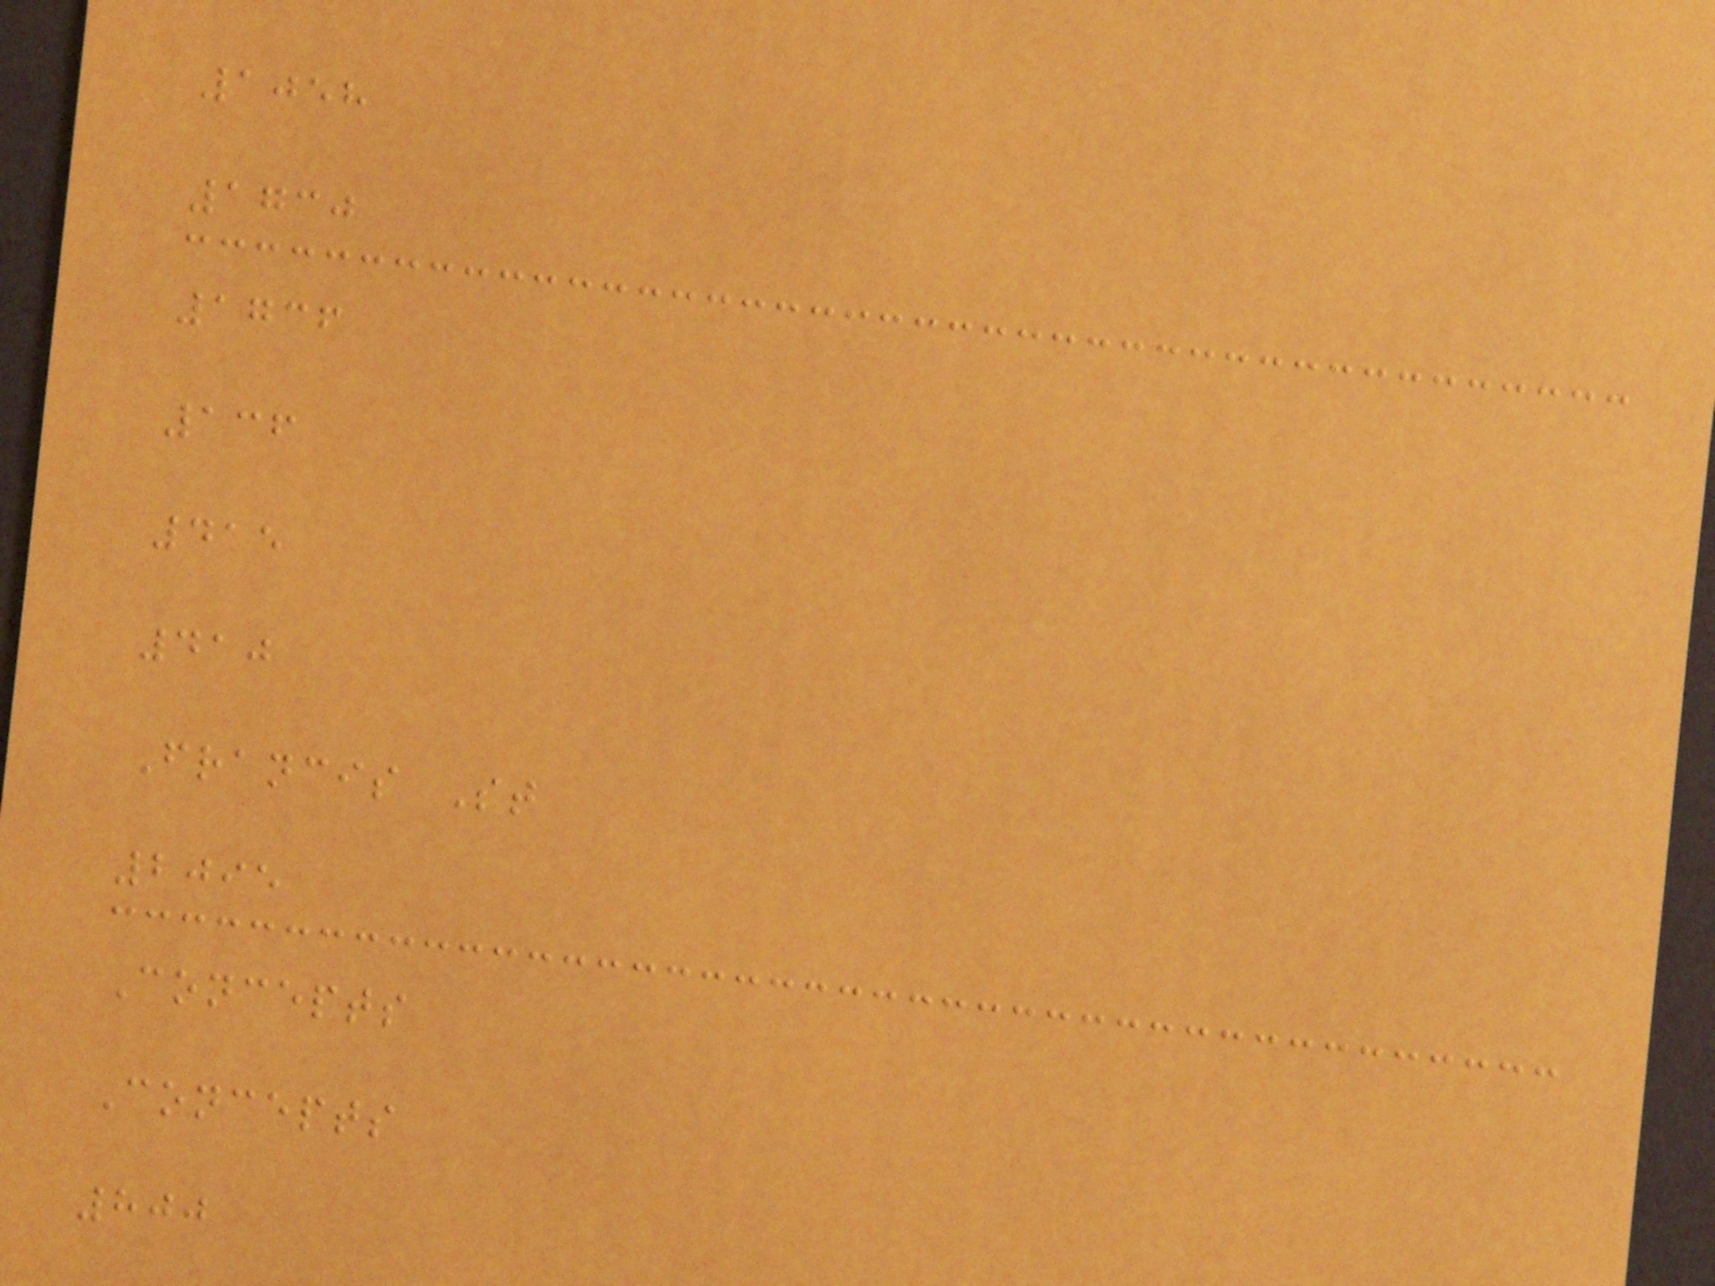1058
1730
1736
136
415
410
Francis St
2095
Concepts
Concepts
800
